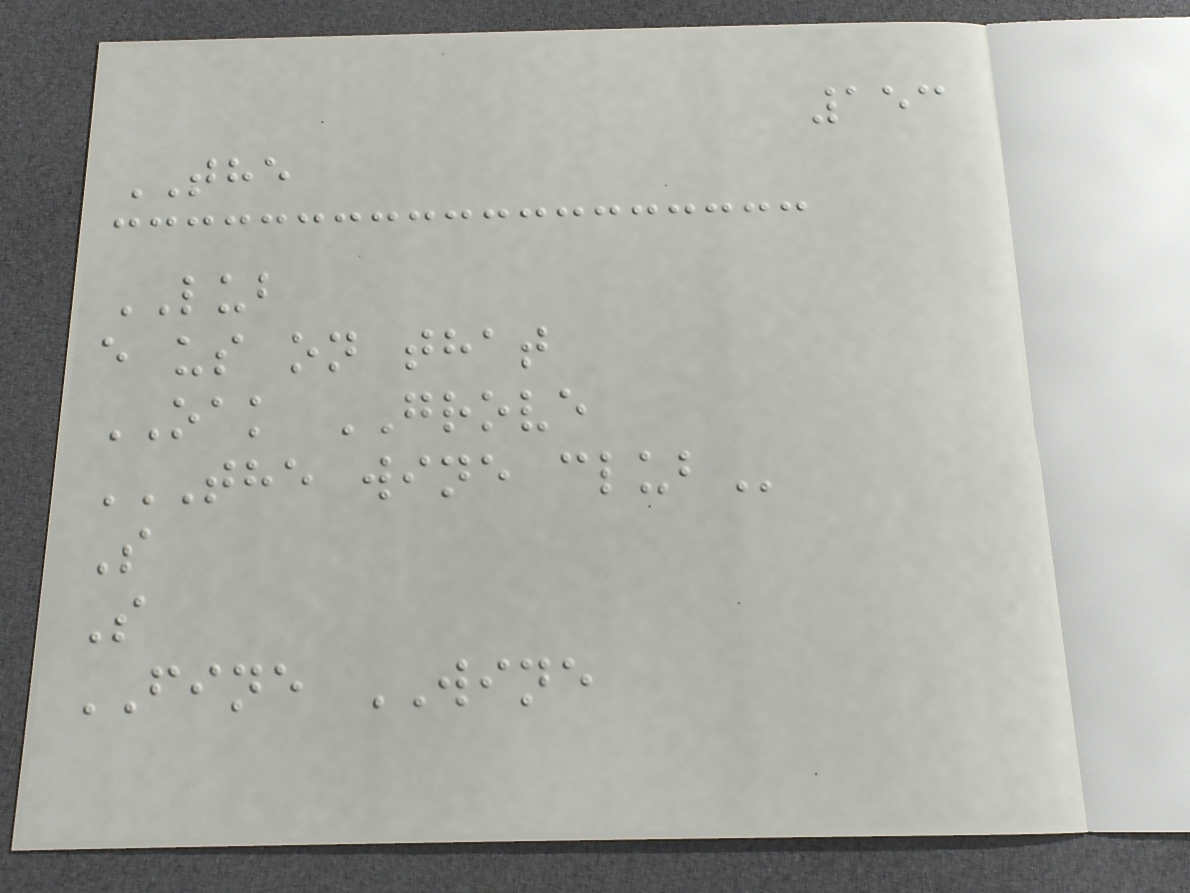153
THE
LUB
e us on that
OAK GROVE
THE WINE CLUB
S
S
FINE WINE
